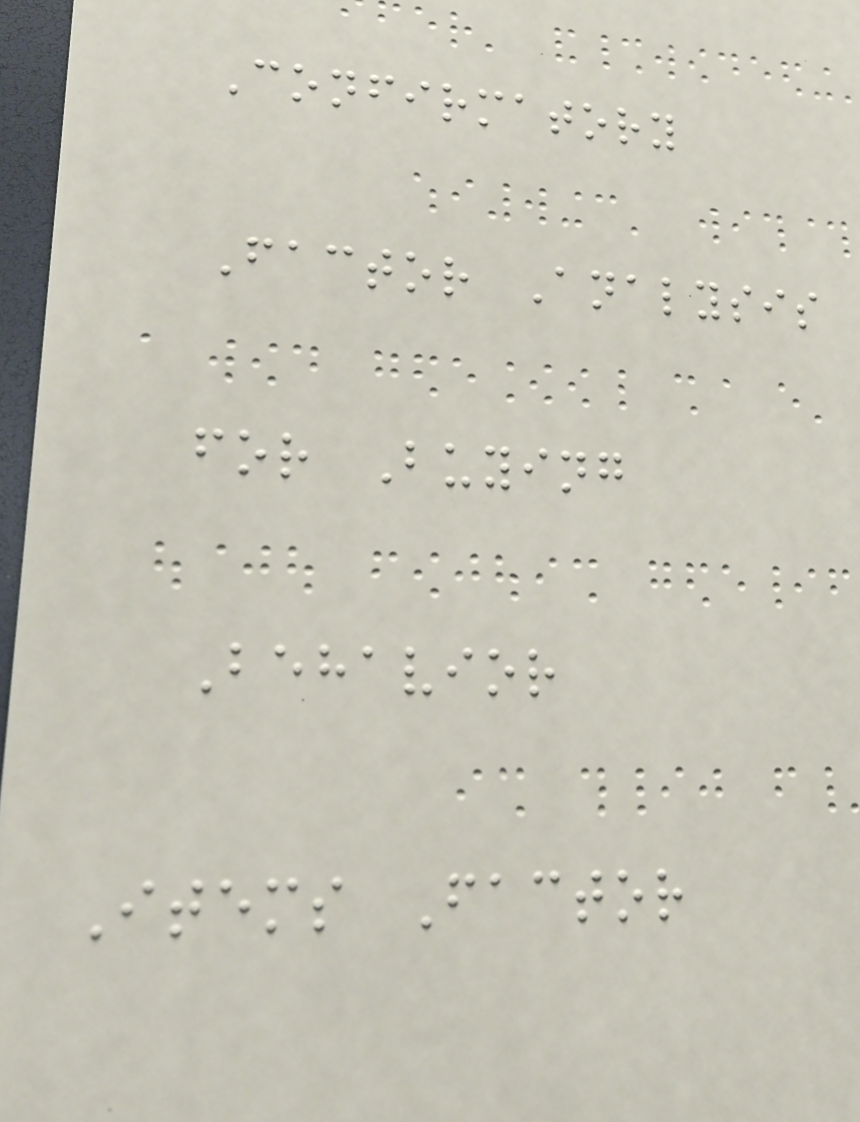Confirmatory
Factor Analysis
for Buying
Behavior
Items Factor
